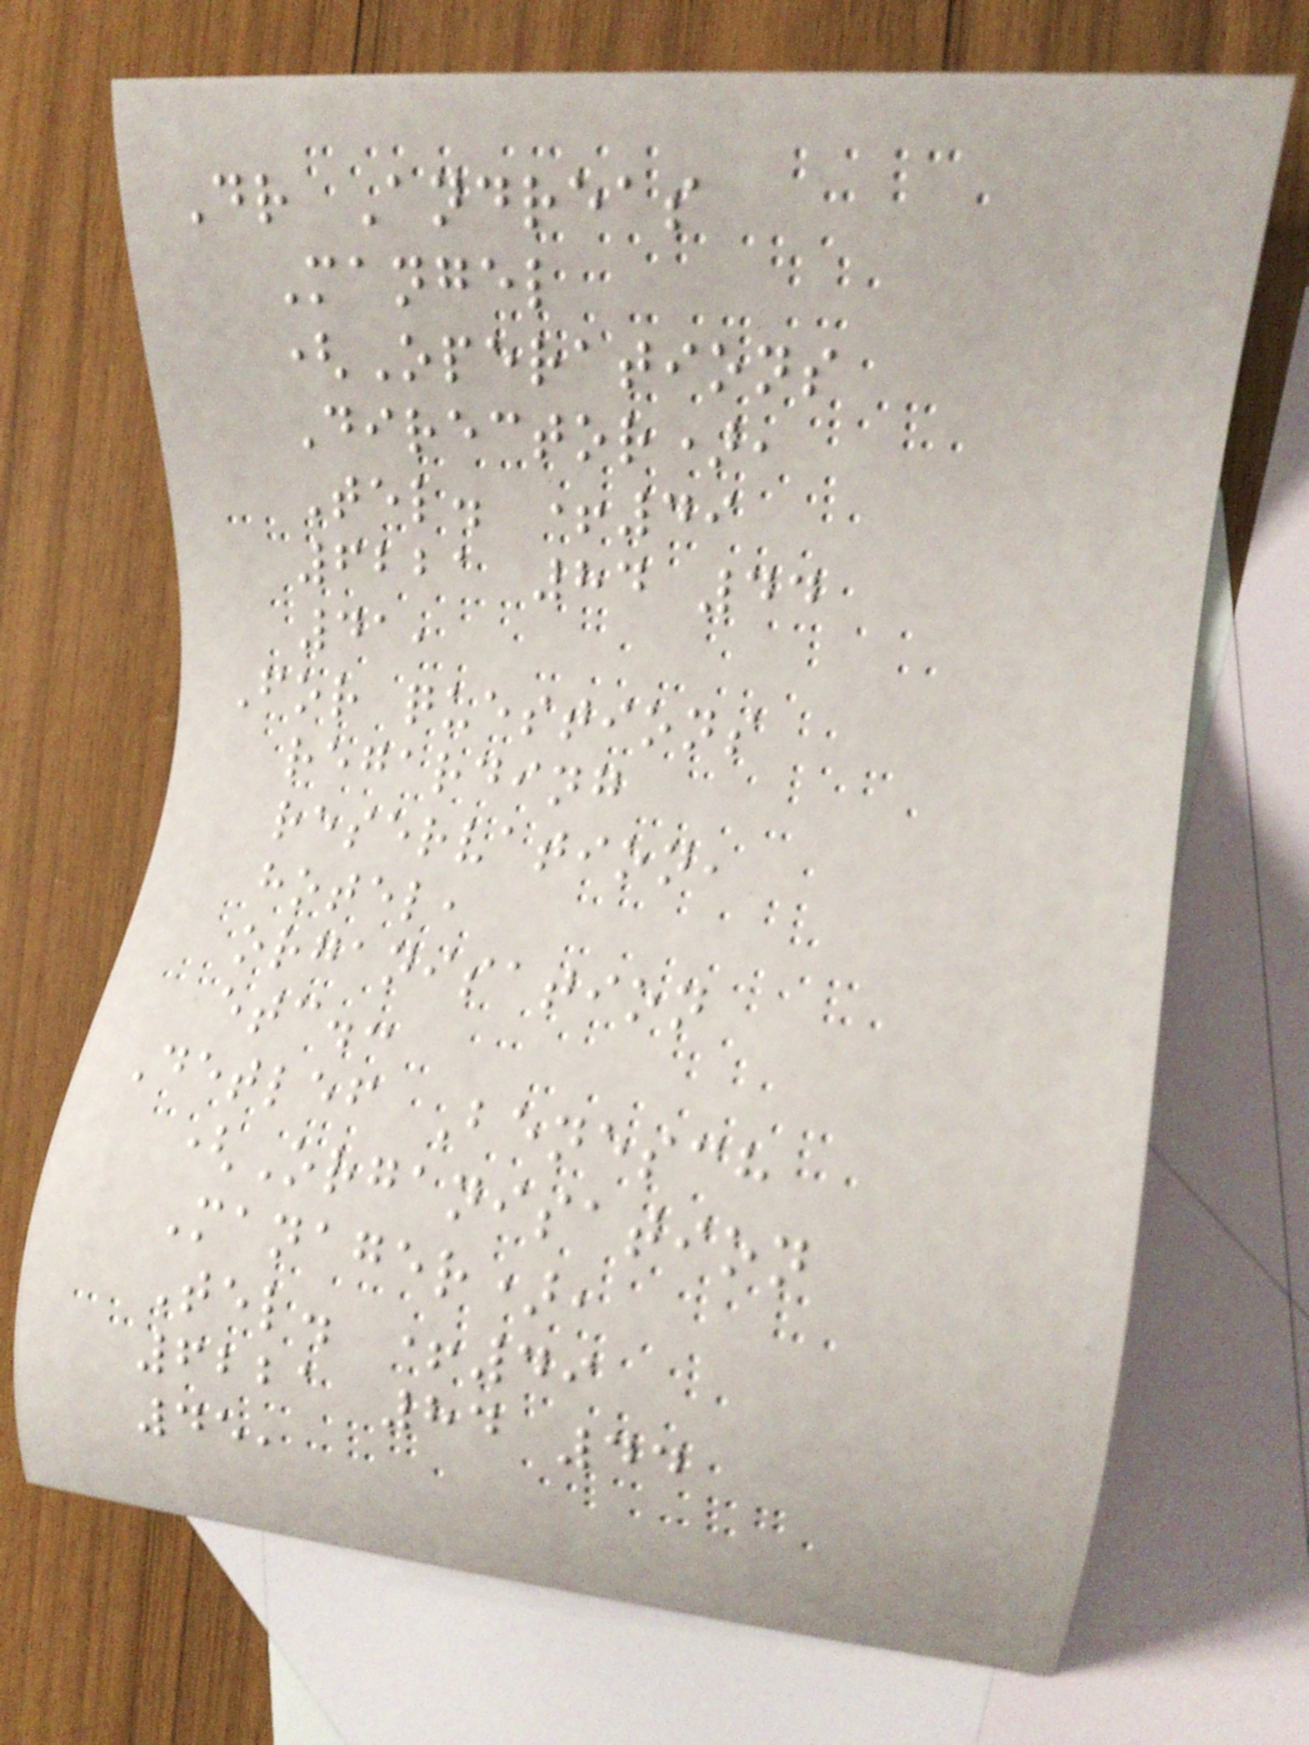Dr Andreas
Mangel
(Operations
Director),
Tel. +49
6221 84 44
41,
For questions
regarding
reservation,
hotel,
organisation
etc.:
Detlef Benesch
(Organisation
Manager),
Tel. +49
6221 84 44
45,
